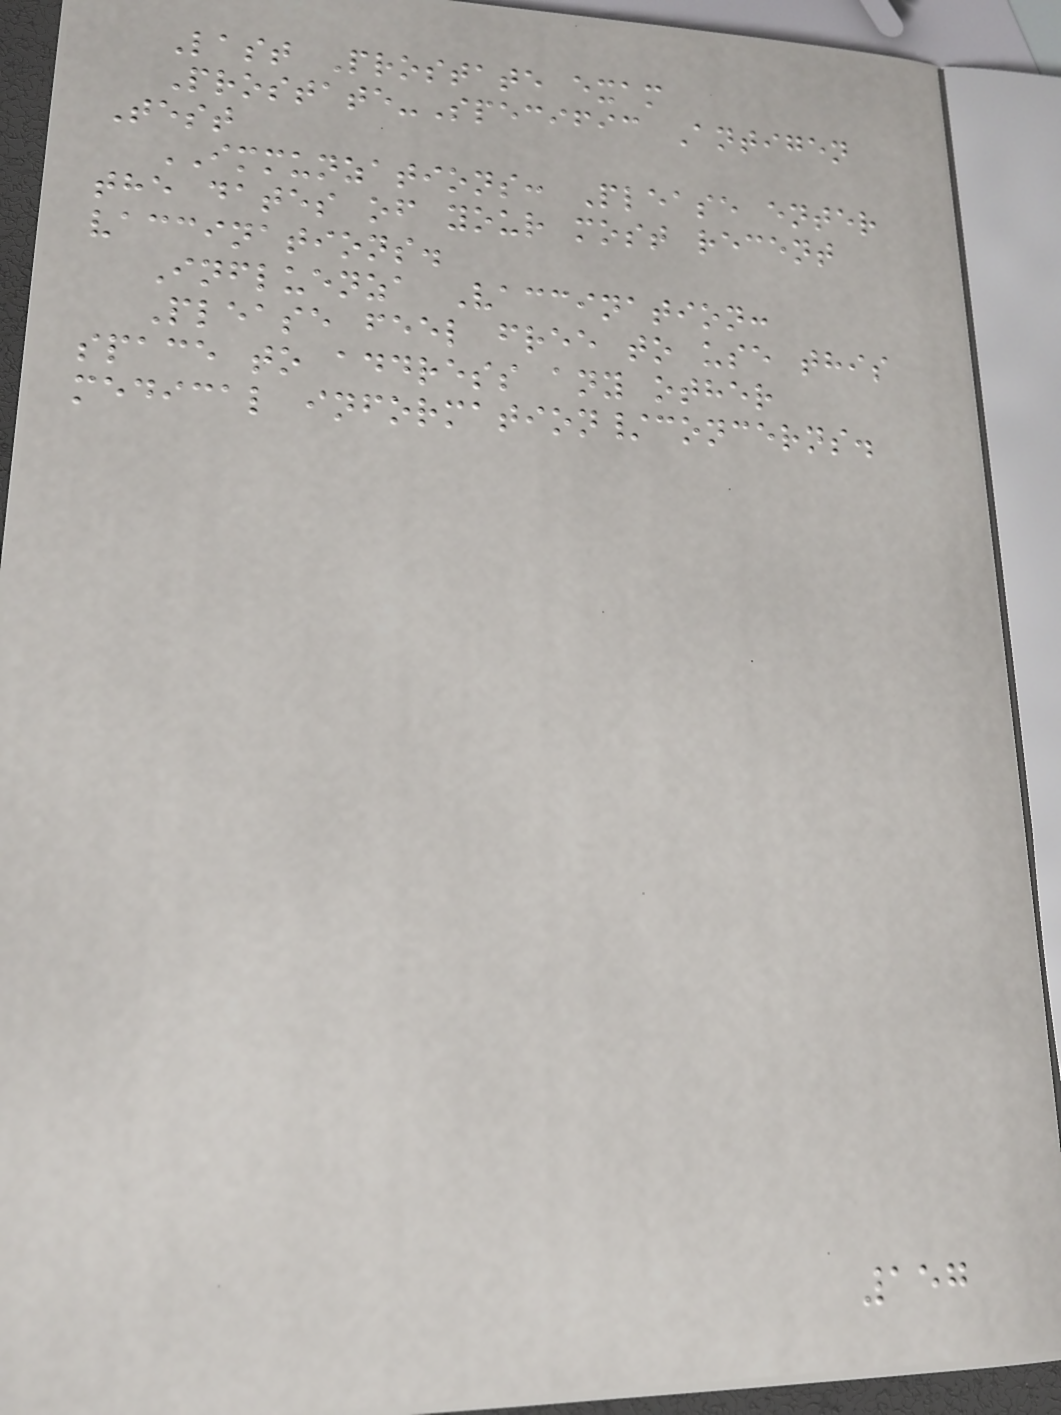Last Prostate exam
Prostate-Specific Antigen
Test
IMMUNZATIONS: Please enter
the dates of your most recent
vaccinations.
Influenza Vaccination:
Please feel free to use this
space to address any other
medical information/concerns.
157
